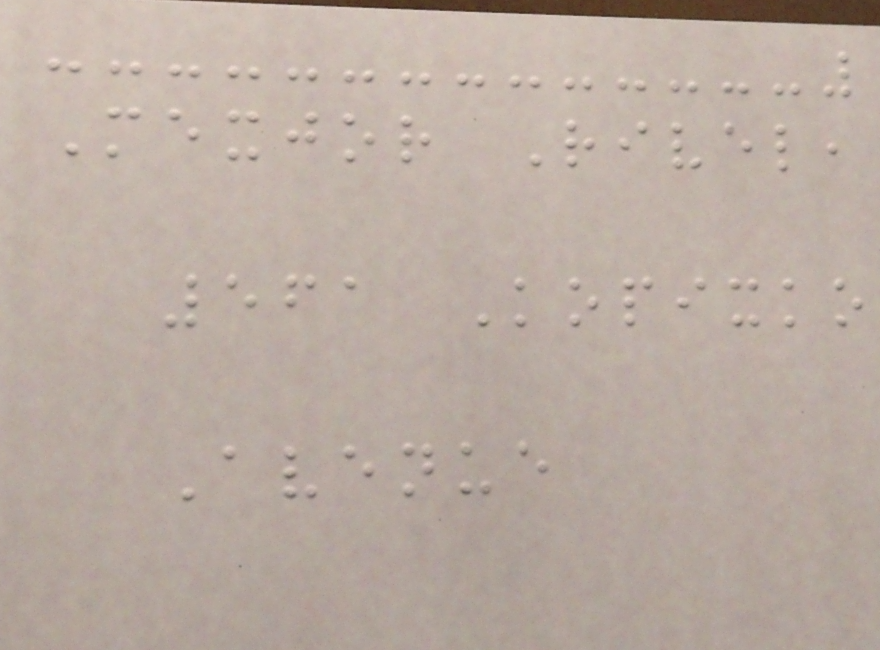Mexjor Rivel,
561 Kopixko
Avenue
